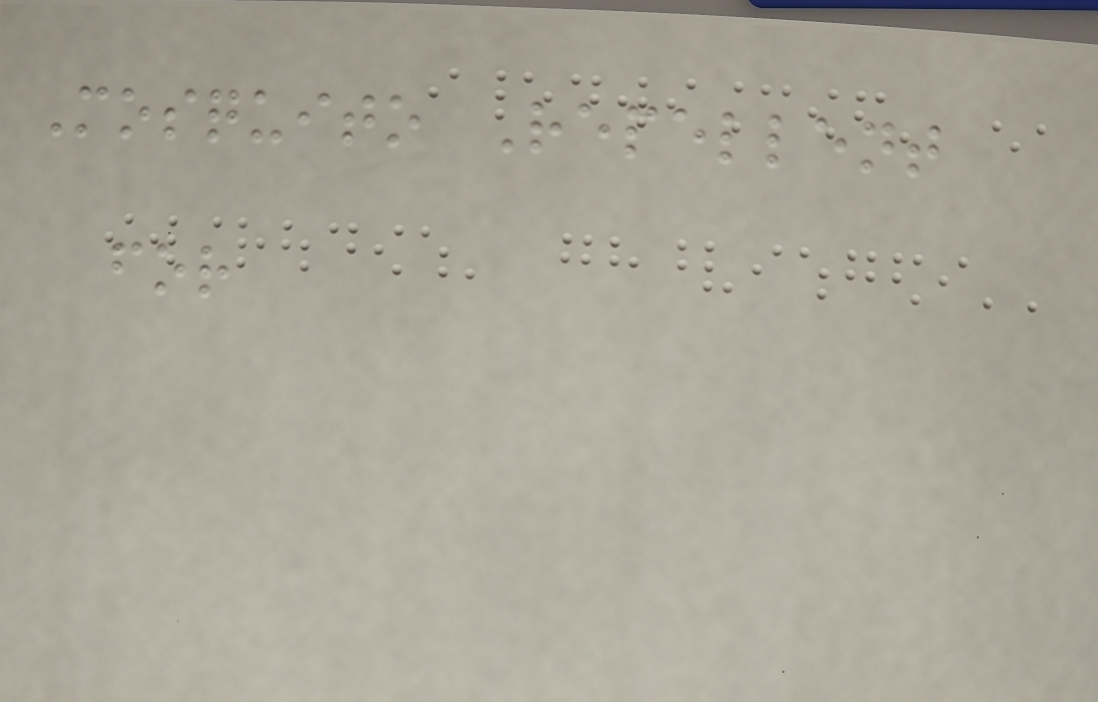Mosquito Repellent
for
